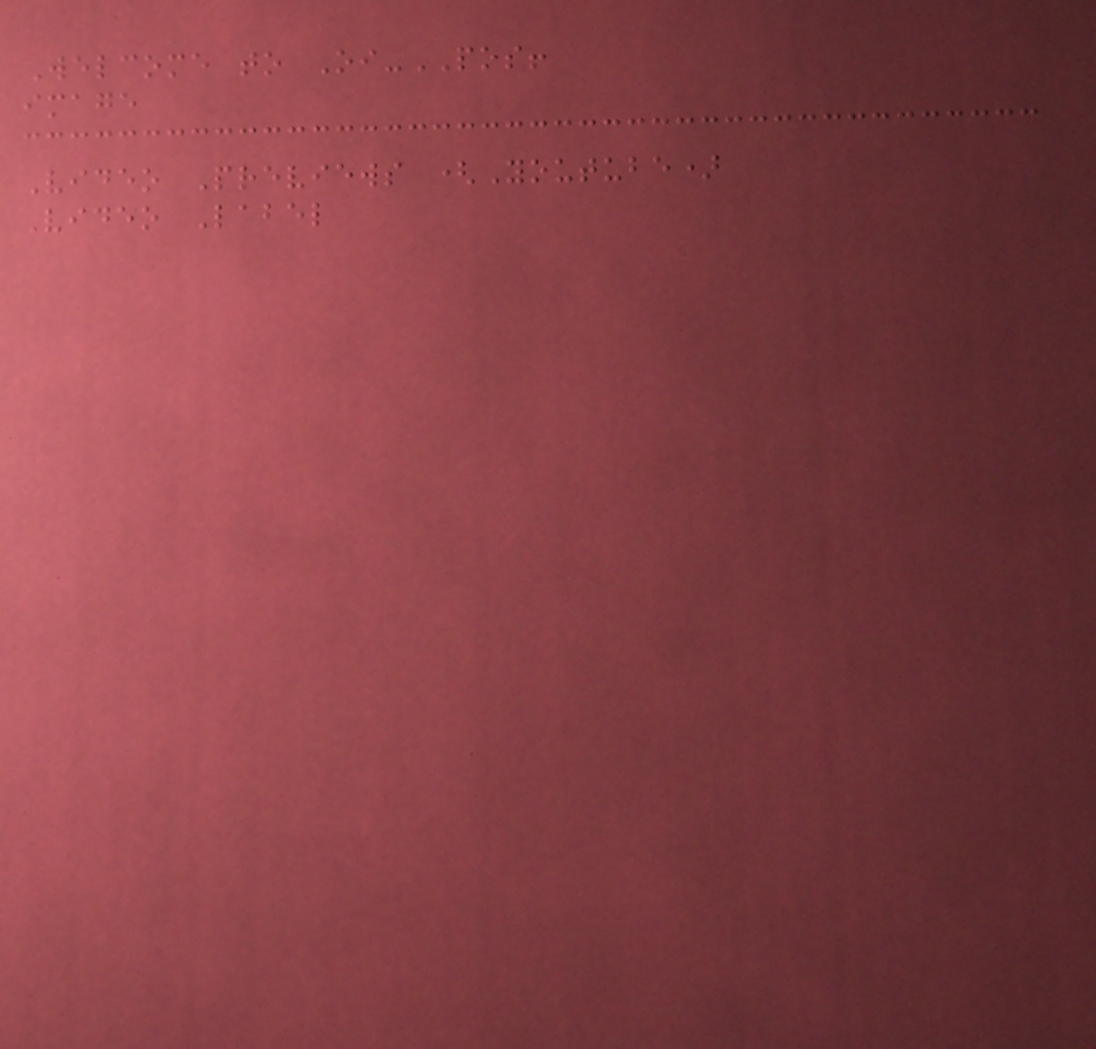Welcome to Oi-POS!
image
Video Previews (Youtube)
Video Label
